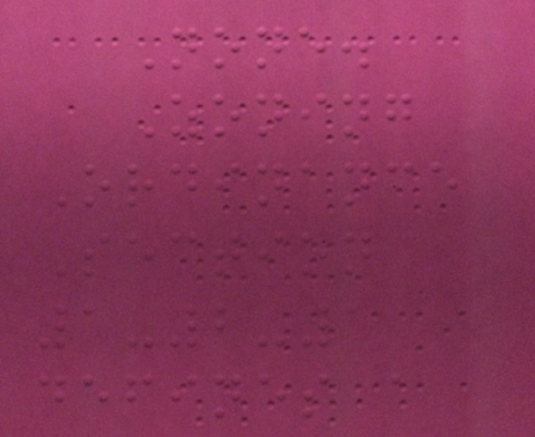None.
Zoning
Ordinance
Section
1-2-1
defines a
